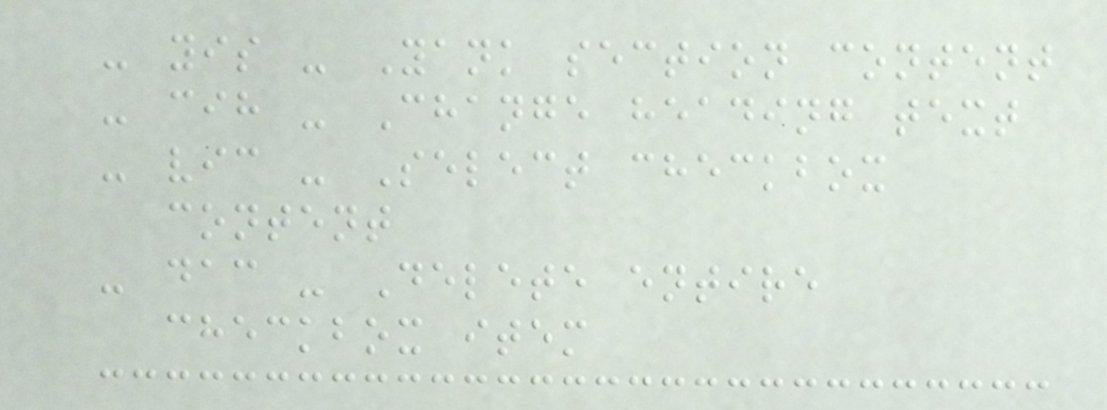- yis - Yank section content
- cih - Change heading text
- vic - Select checkbox
content
- dac - Delete entire
checkbox item
